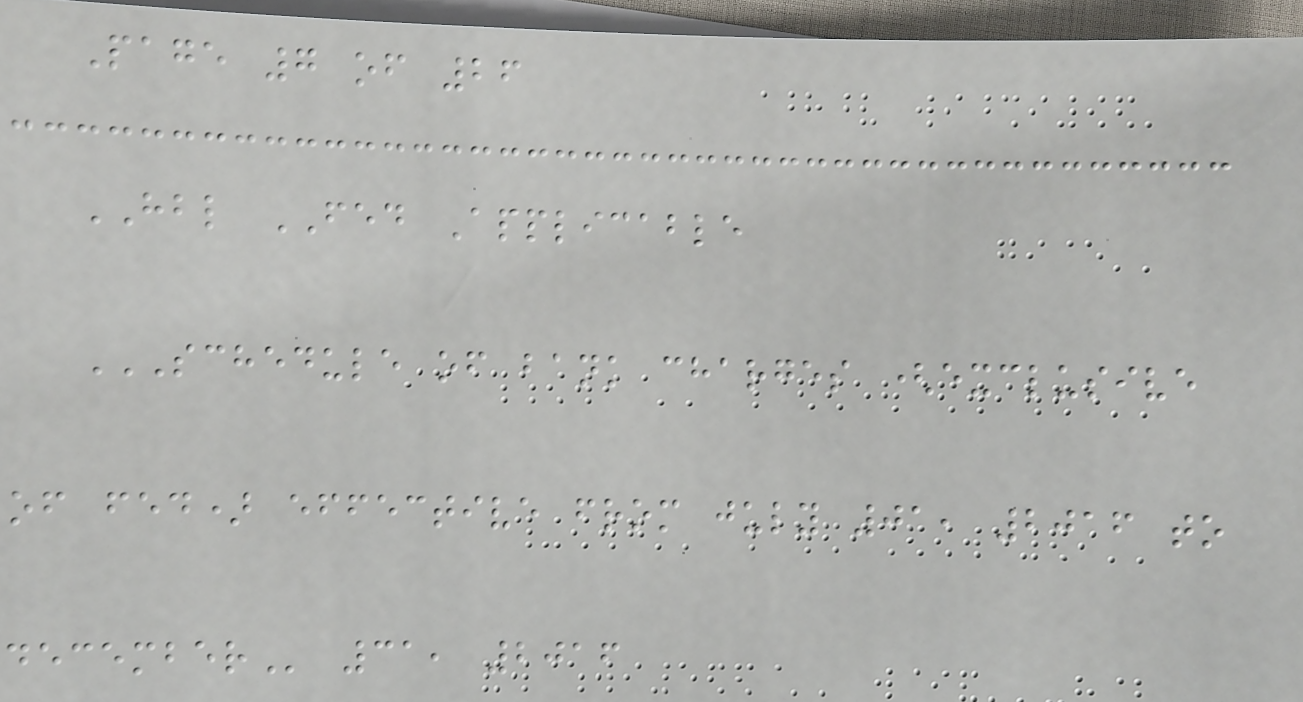Page 7 of 26
HBL FED Applicable
SCHEDULE OF BANK CHARGES (EXCLUSIVE
OF FED) EFFECTIVE FROM JULY 01, 2016 TO
DECEMBER 31, 2016
